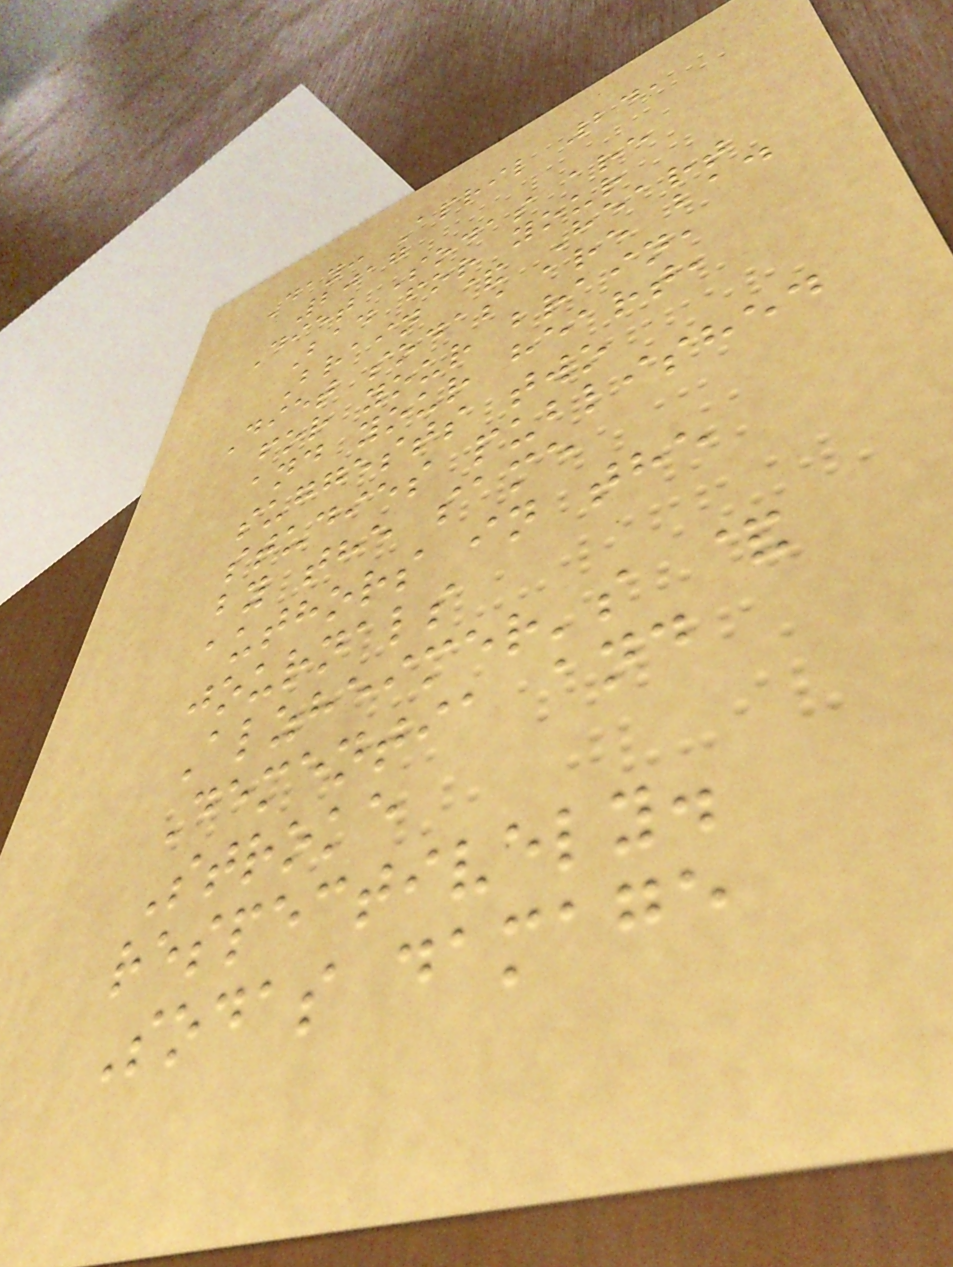Day: April 24,
2017
Diet Sodas are
Bad for your
Brain & Heart
Diet sodas are bad
for your brain,
and your heart,
suggests two
studies published
by the same
authors in the
journals
Alzheimer's &
Dementia and
Stroke
respectively.
Sodas damage
